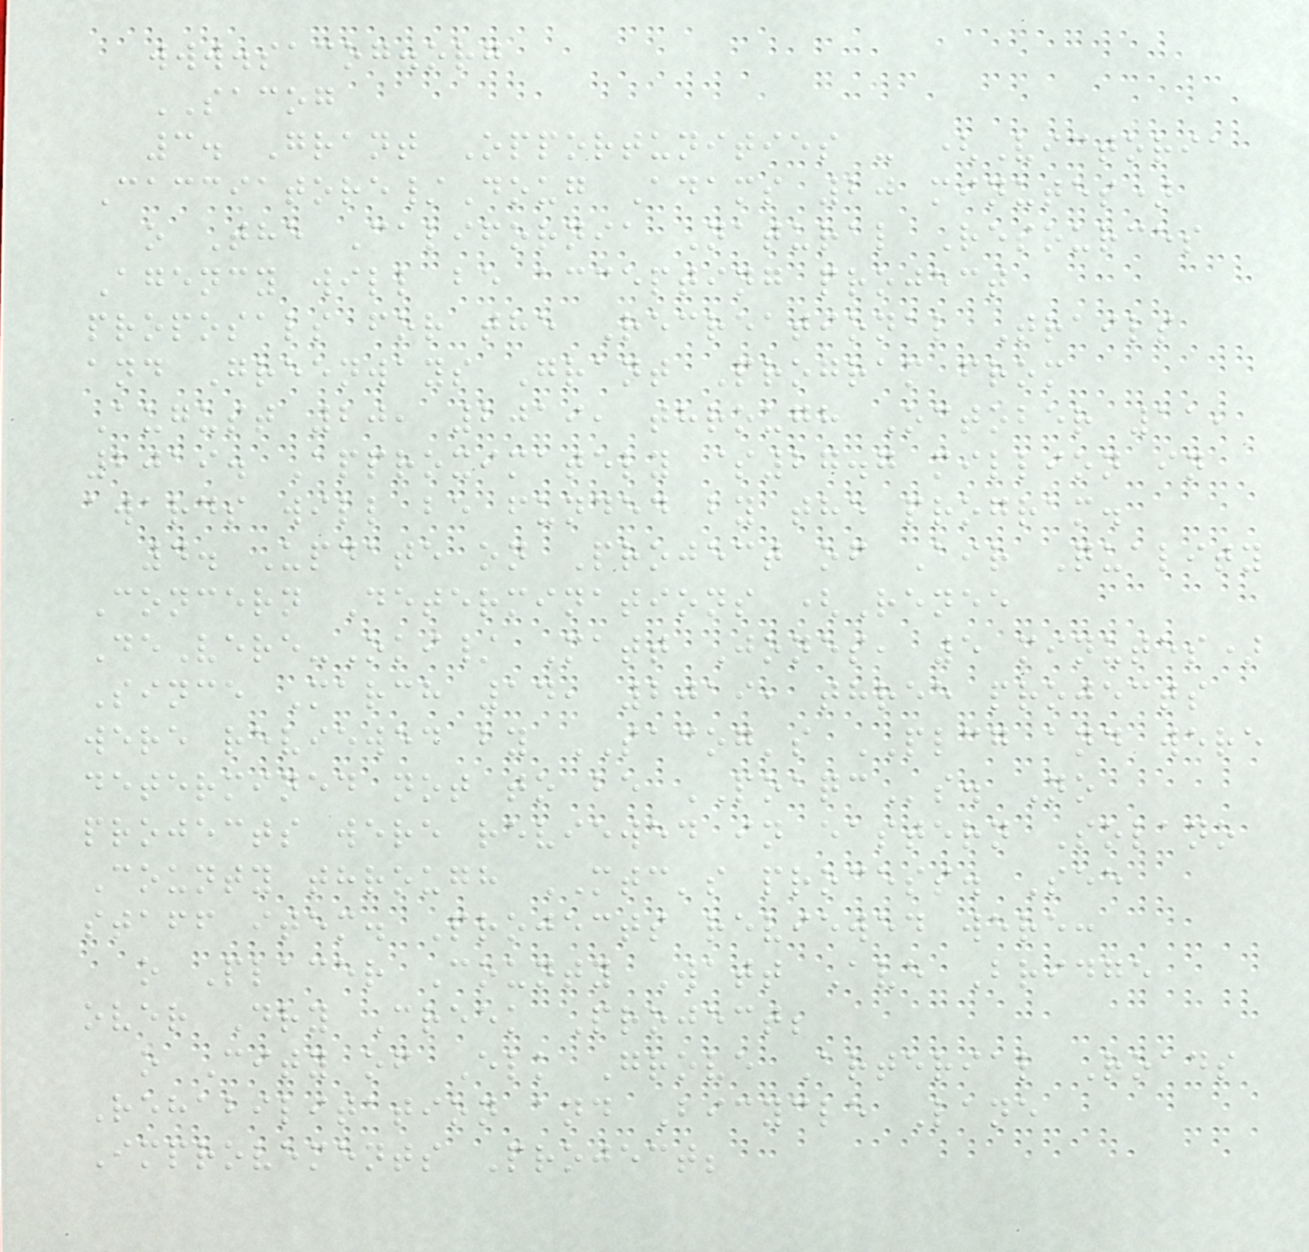www.sacog.org
SACOG
3. Grant Opportunities - (Victoria
Cacciatore/Doug Adams 20 minutes)
o The California Natural Resources
Agency will be accepting project
proposals for the Recreational Trails
and Greenways Grant Program from
August 20, 2019, through October 11,
2019. Approximately $27.7 million in
awards will be funded by the program.
4. Update on Project of Air Quality
Concern Determinations (Renee
DeVere-Oki/ Matt Jones, 5 minutes)
Since March 14, 2019, three projects
were reviewed by SACOG's PLCG and were
determined not to be POAQCs. No
projects were reviewed in eastern Solano
County through MTC's process. See
staff item. Projects reviewed were:
o Placer County Watt Ave Bridge
over Dry Creek Project;
o City of Elk Grove Arterial Roads
Rehabilitation and Bicycle Lane
Improvements Project;
